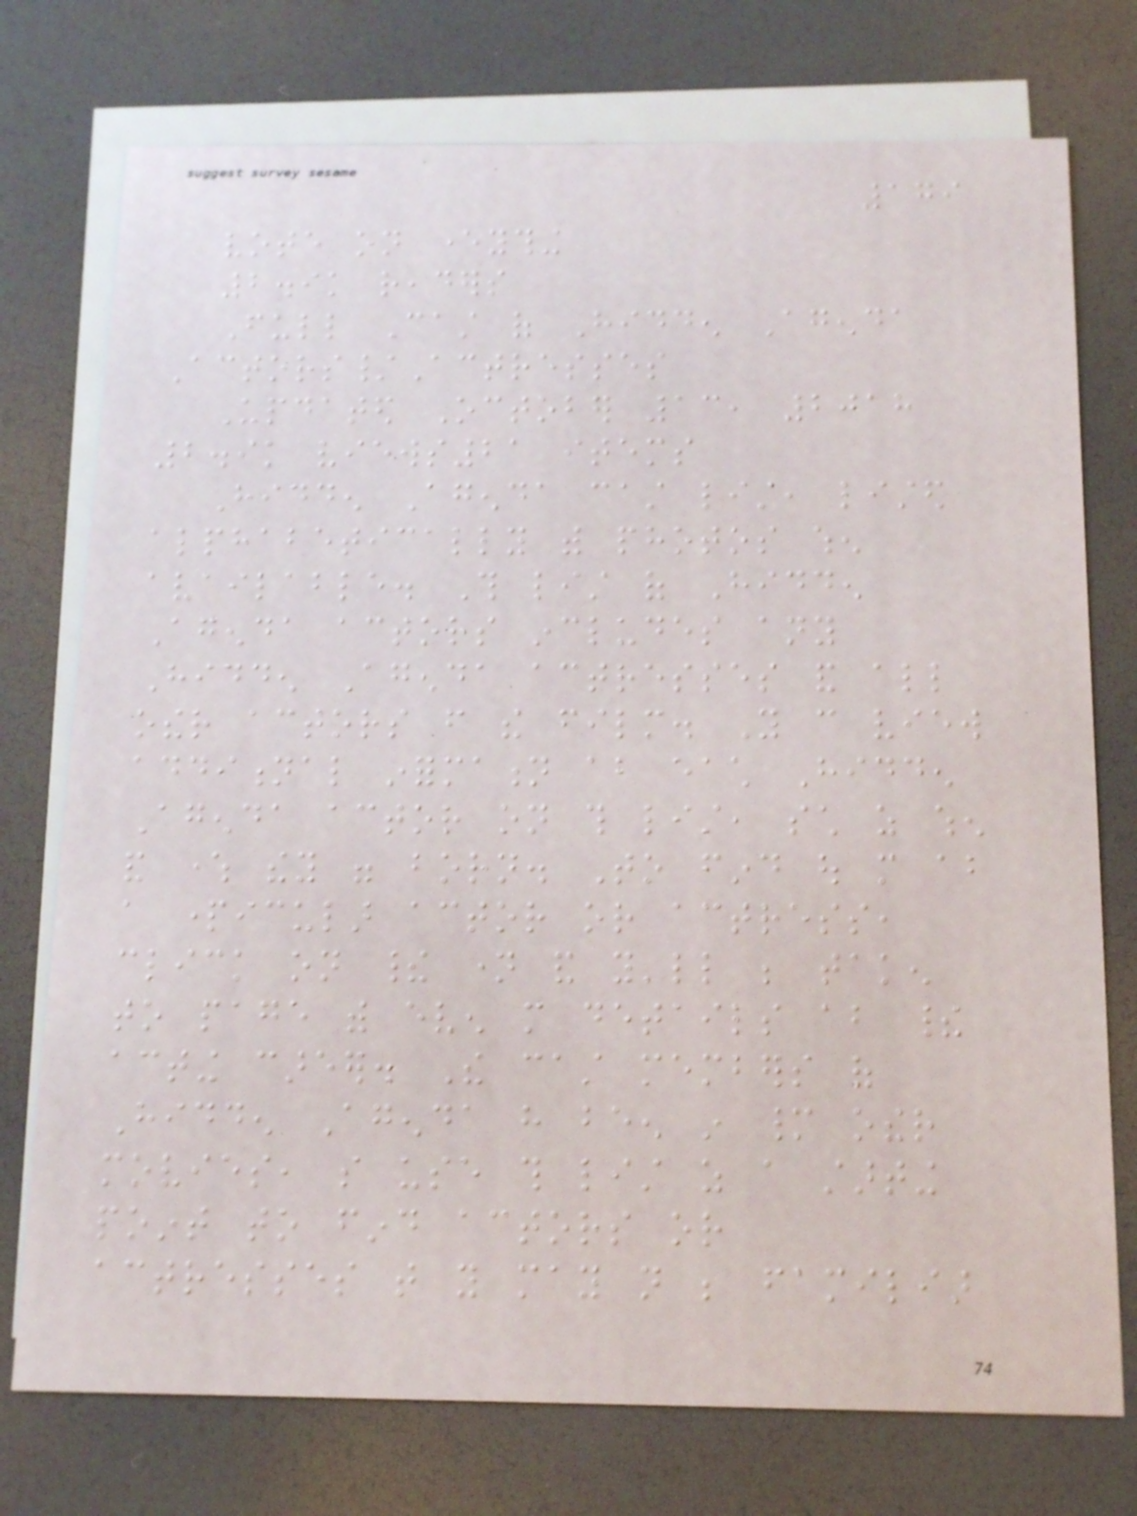179
vote on everything
2.9k readers
Full Cast of Hidden Agenda
Actors/Actresses
Updated October 13, 2018
2.9k views21 items
Hidden Agenda cast list, listed
alphabetically with photos when
available. This list of Hidden
Agenda actors includes any
Hidden Agenda actresses and all
other actors from the film. You can view
additional information about each Hidden
Agenda actor on this list, such as when
and where they were born. To find out more about
a particular actor or actress,
click on their name and you'll be taken
to page with even more details about their
acting career. The cast members of
Hidden Agenda have been in many other
movies, so use this list as a starting
point to find actors or
actresses that you may not be familiar
